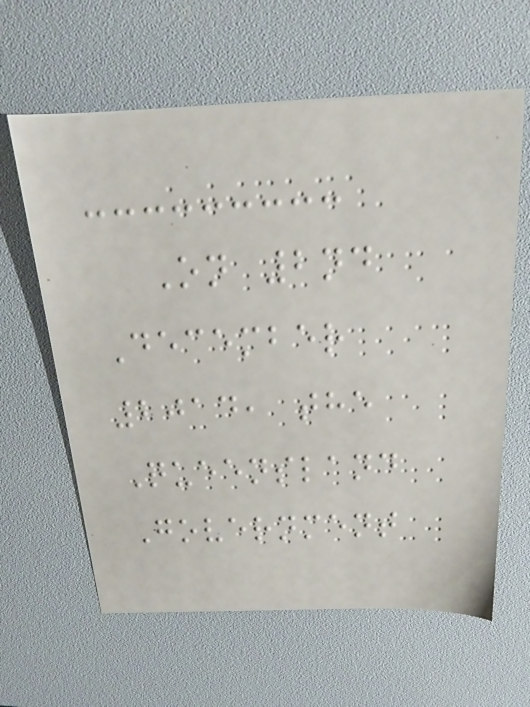On 2nd
December
2014, the
Queensland
Government
